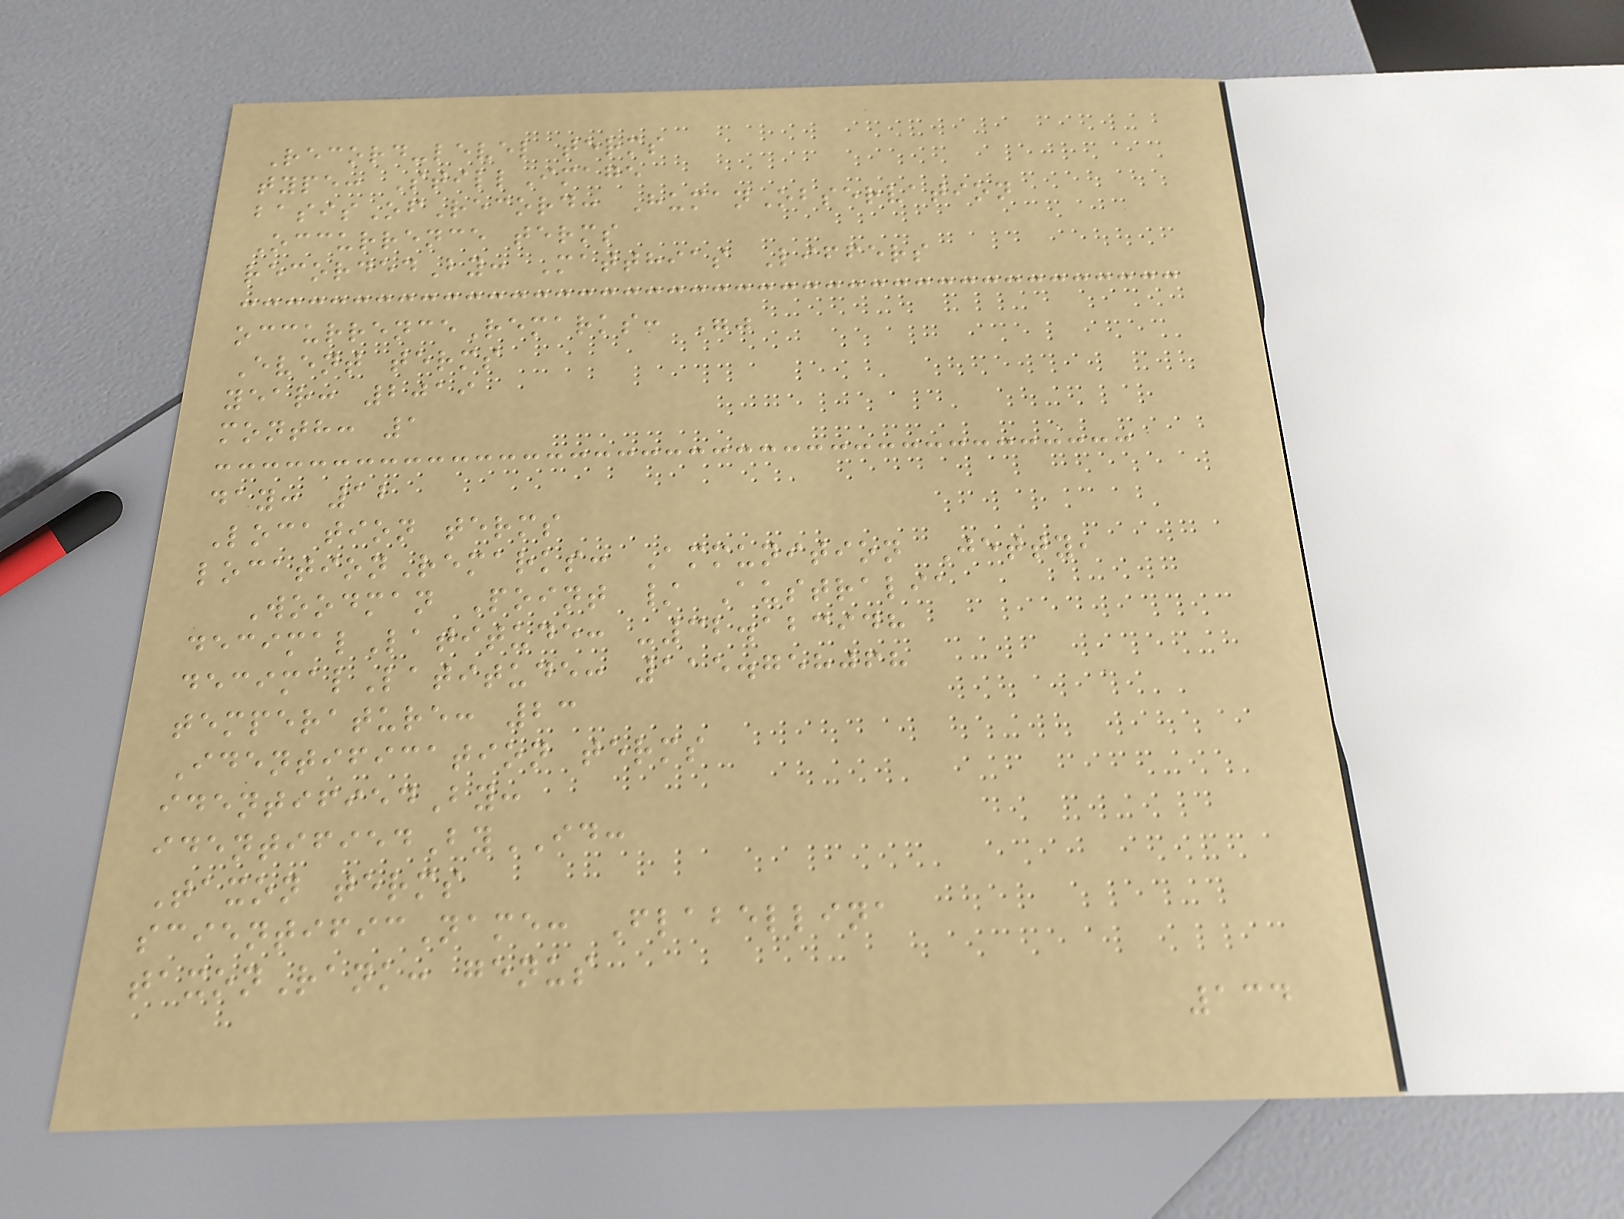Record-level terms
type: StillImage
basisOfRecord: HumanObservation
Occurrence terms
recordedBy: Matthias Liffers
occurrenceRemarks: ""
Event terms
year: 2019
month: 1
day: 12
Location terms
locationRemarks: Ammunition Jetty,
Woodman Point / Australia
decimalLatitude: -32.123948
decimalLatitude: 115.758068
temperature: 23
Identification terms
identifiedBy:
identifiedByID:
Taxon terms
scientificName: Flabellina
taxonRank: genus
134
